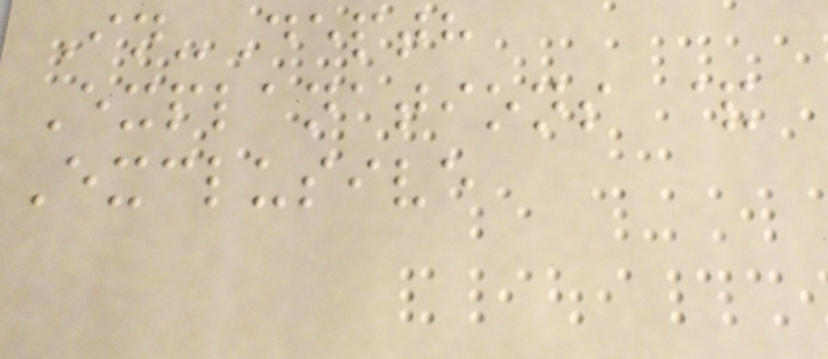In-Depth
Explanations &
Exclusive
